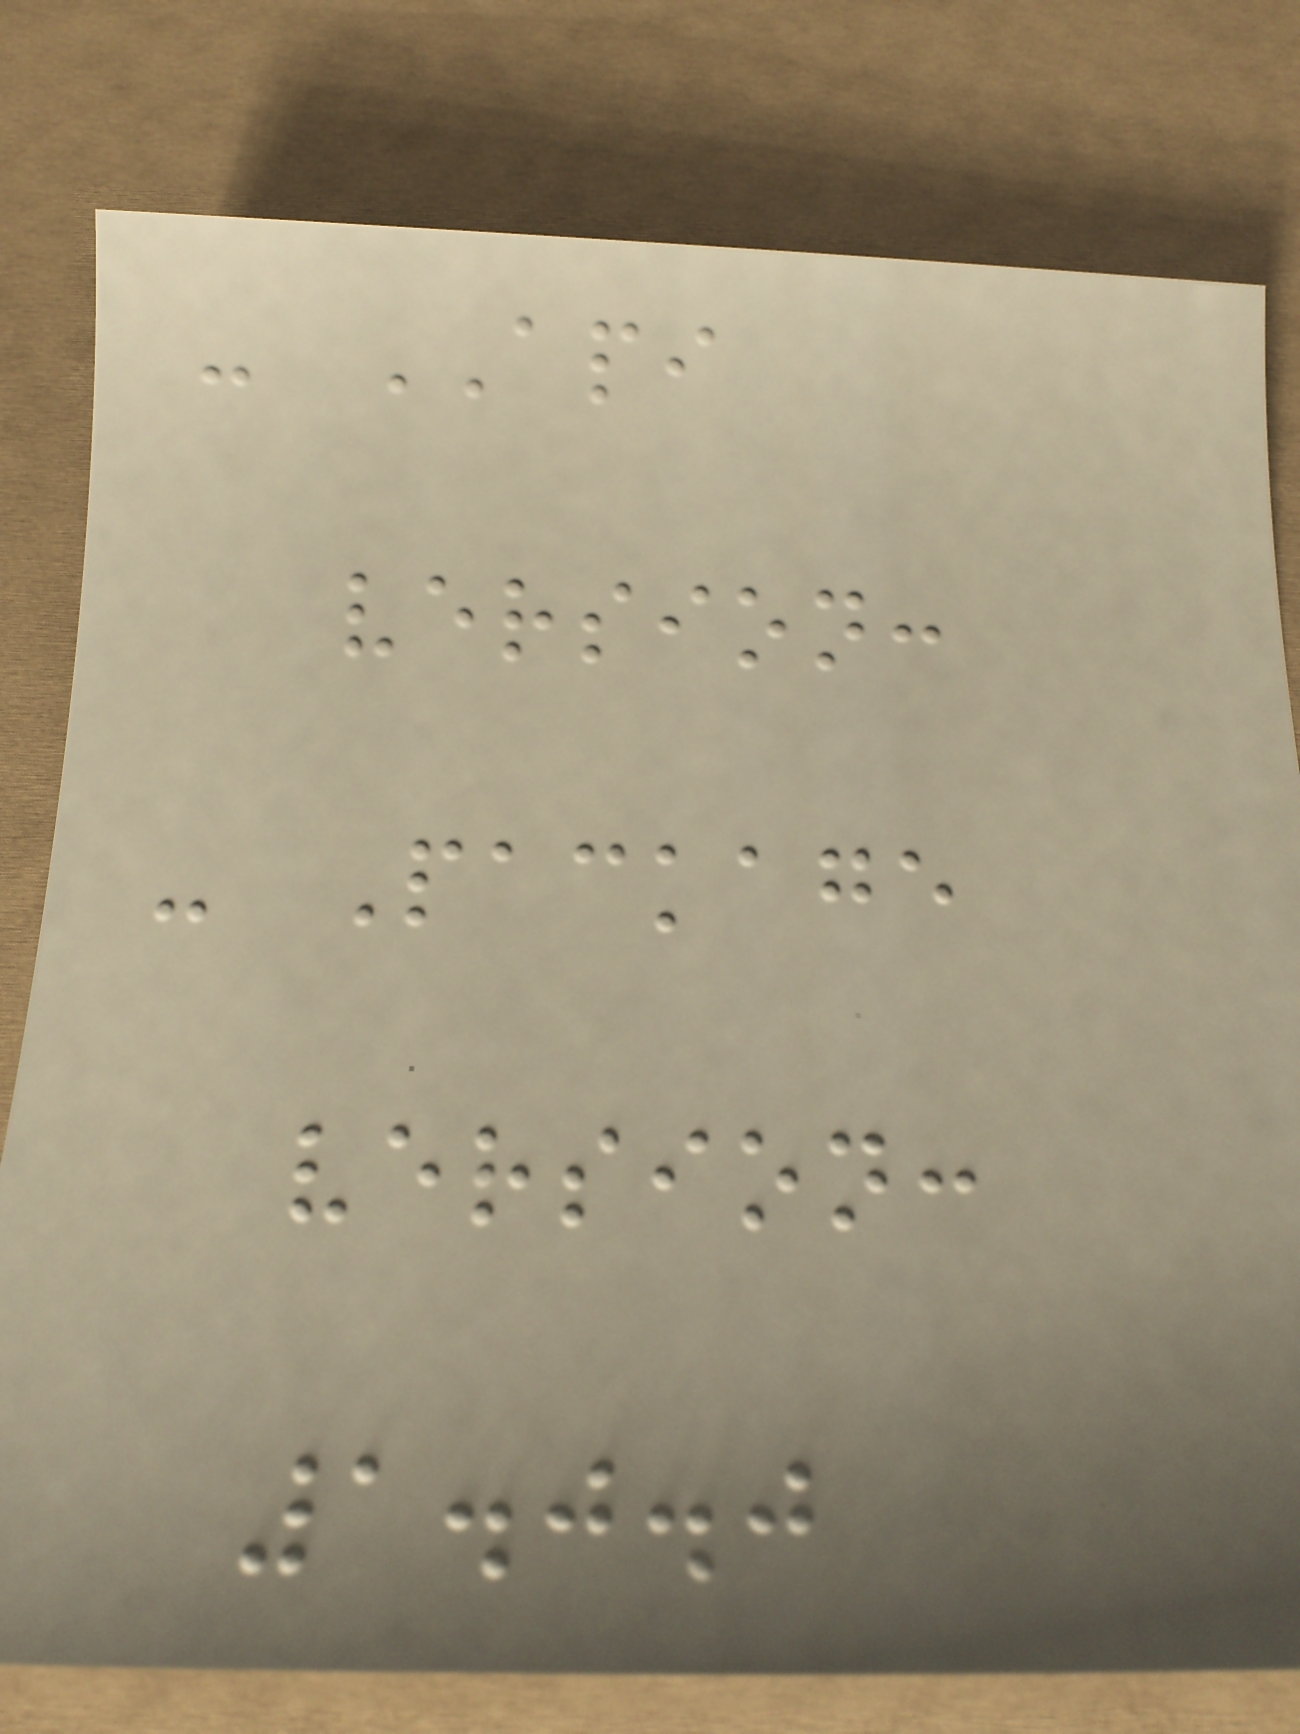- API
version:
- Package
version:
1.0.0
